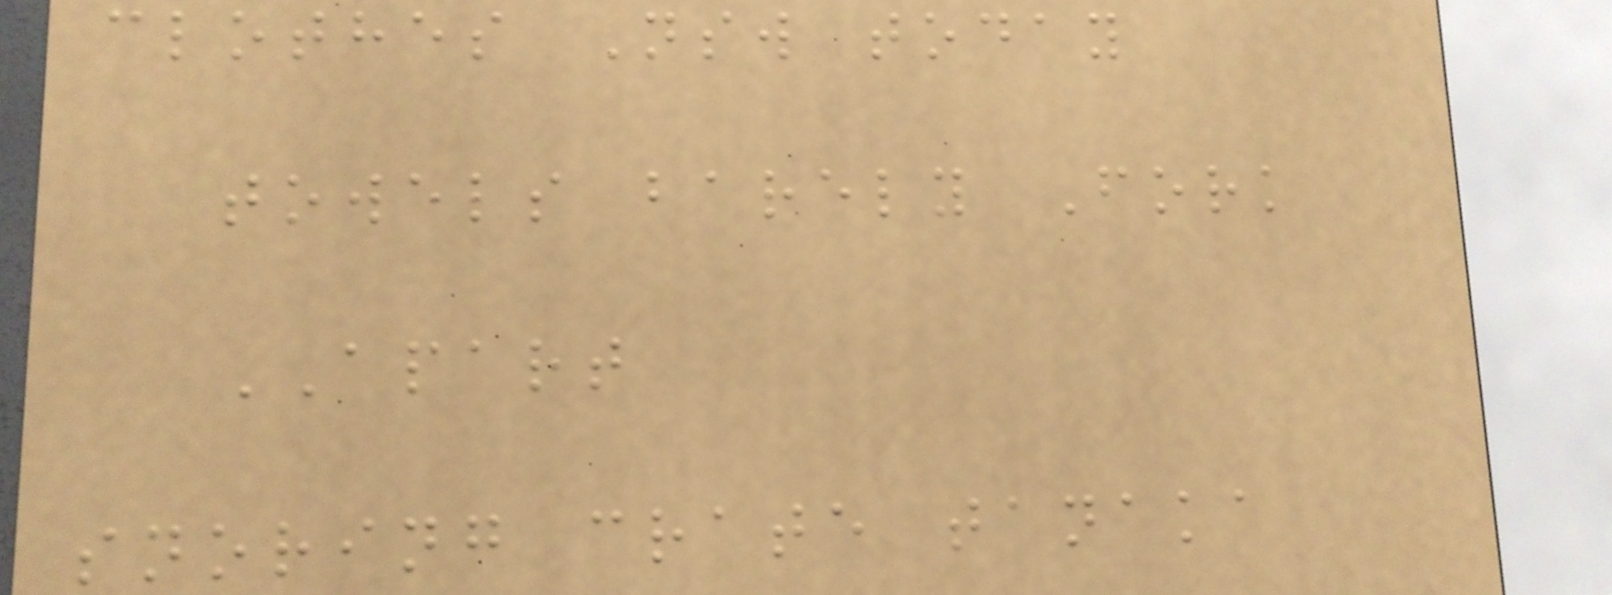clothes Nsw today
towels barely Fork
APART
snoring crate tanaka
